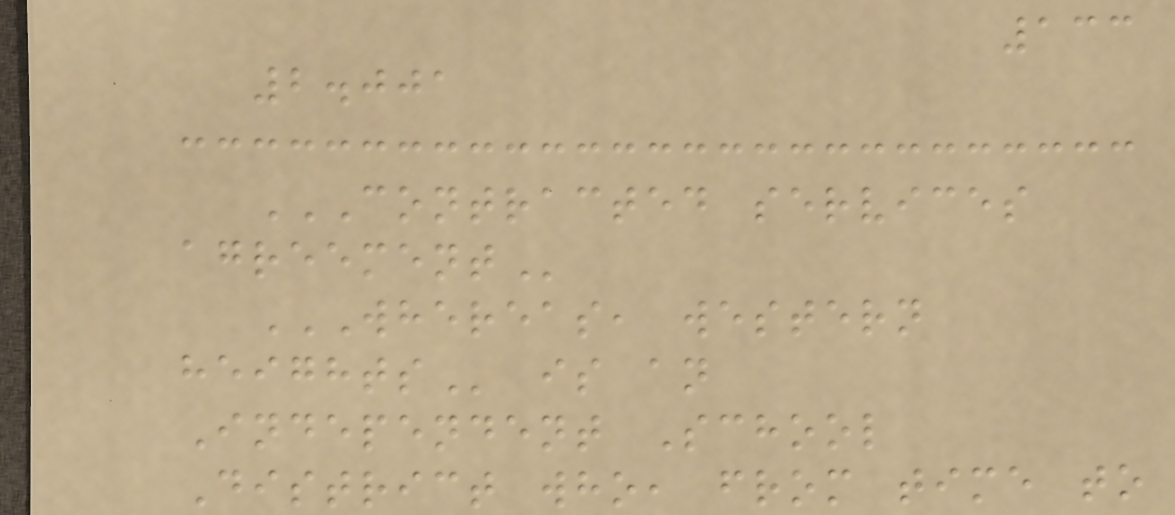133
2.001
CONTRACTED SERVICES
AGREEMENT
WHEREAS, WESTERN
HEIGHTS is an
Independent School
District who, from time to
